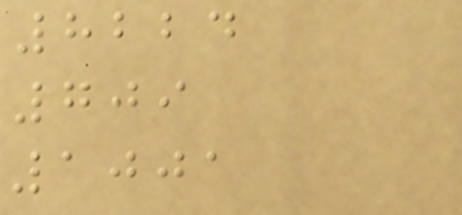8224
709
1001
